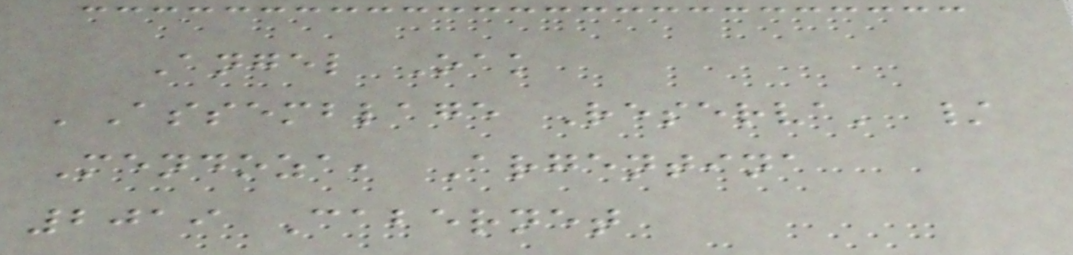Angel Oak
'Assemblage Reserva' /
Mendoza, Argentina
2019 Cabernet
